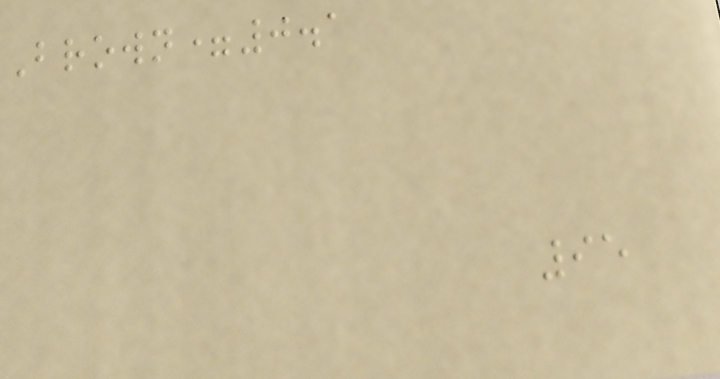Brown=0.1
95
